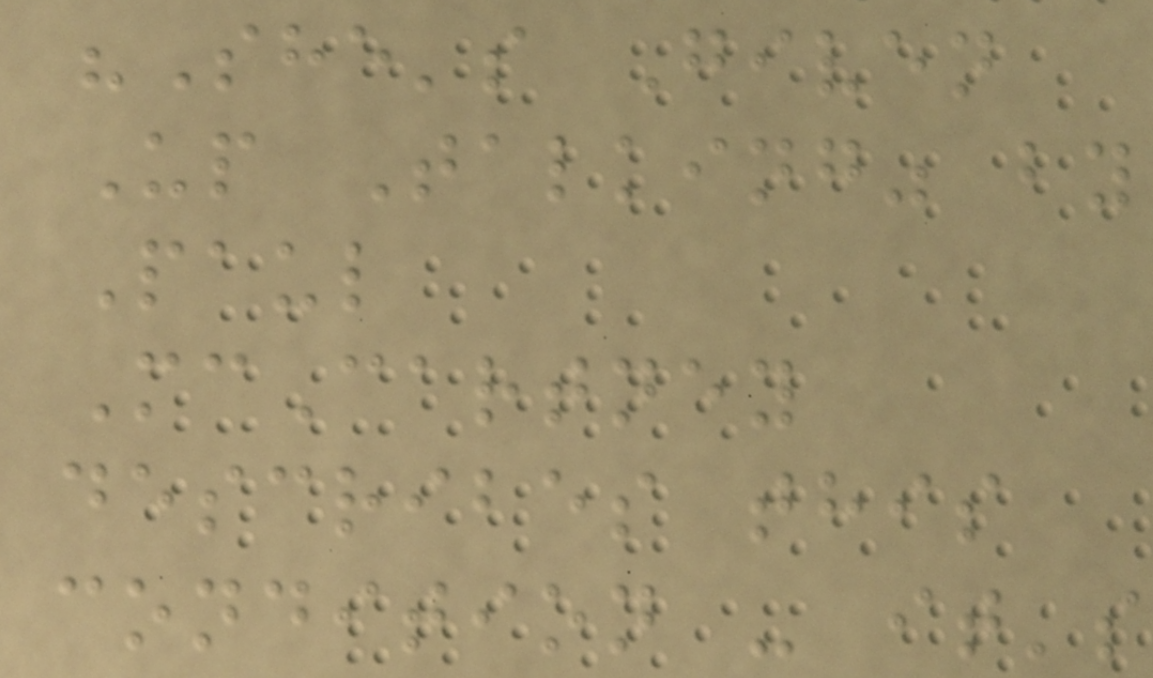"She's Given
Up Talking" by
Paul
McCartney
describes this
condition - it's
